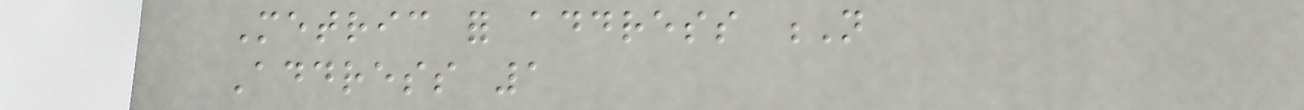Metric for address N
Address 1
